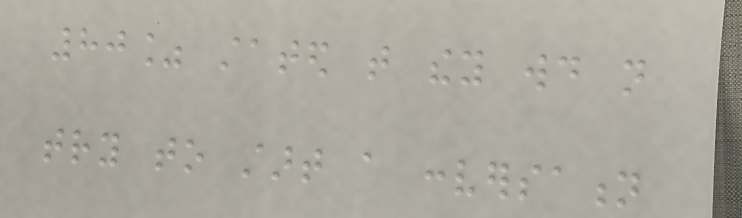80% stated that they would not
try to start a conversation
